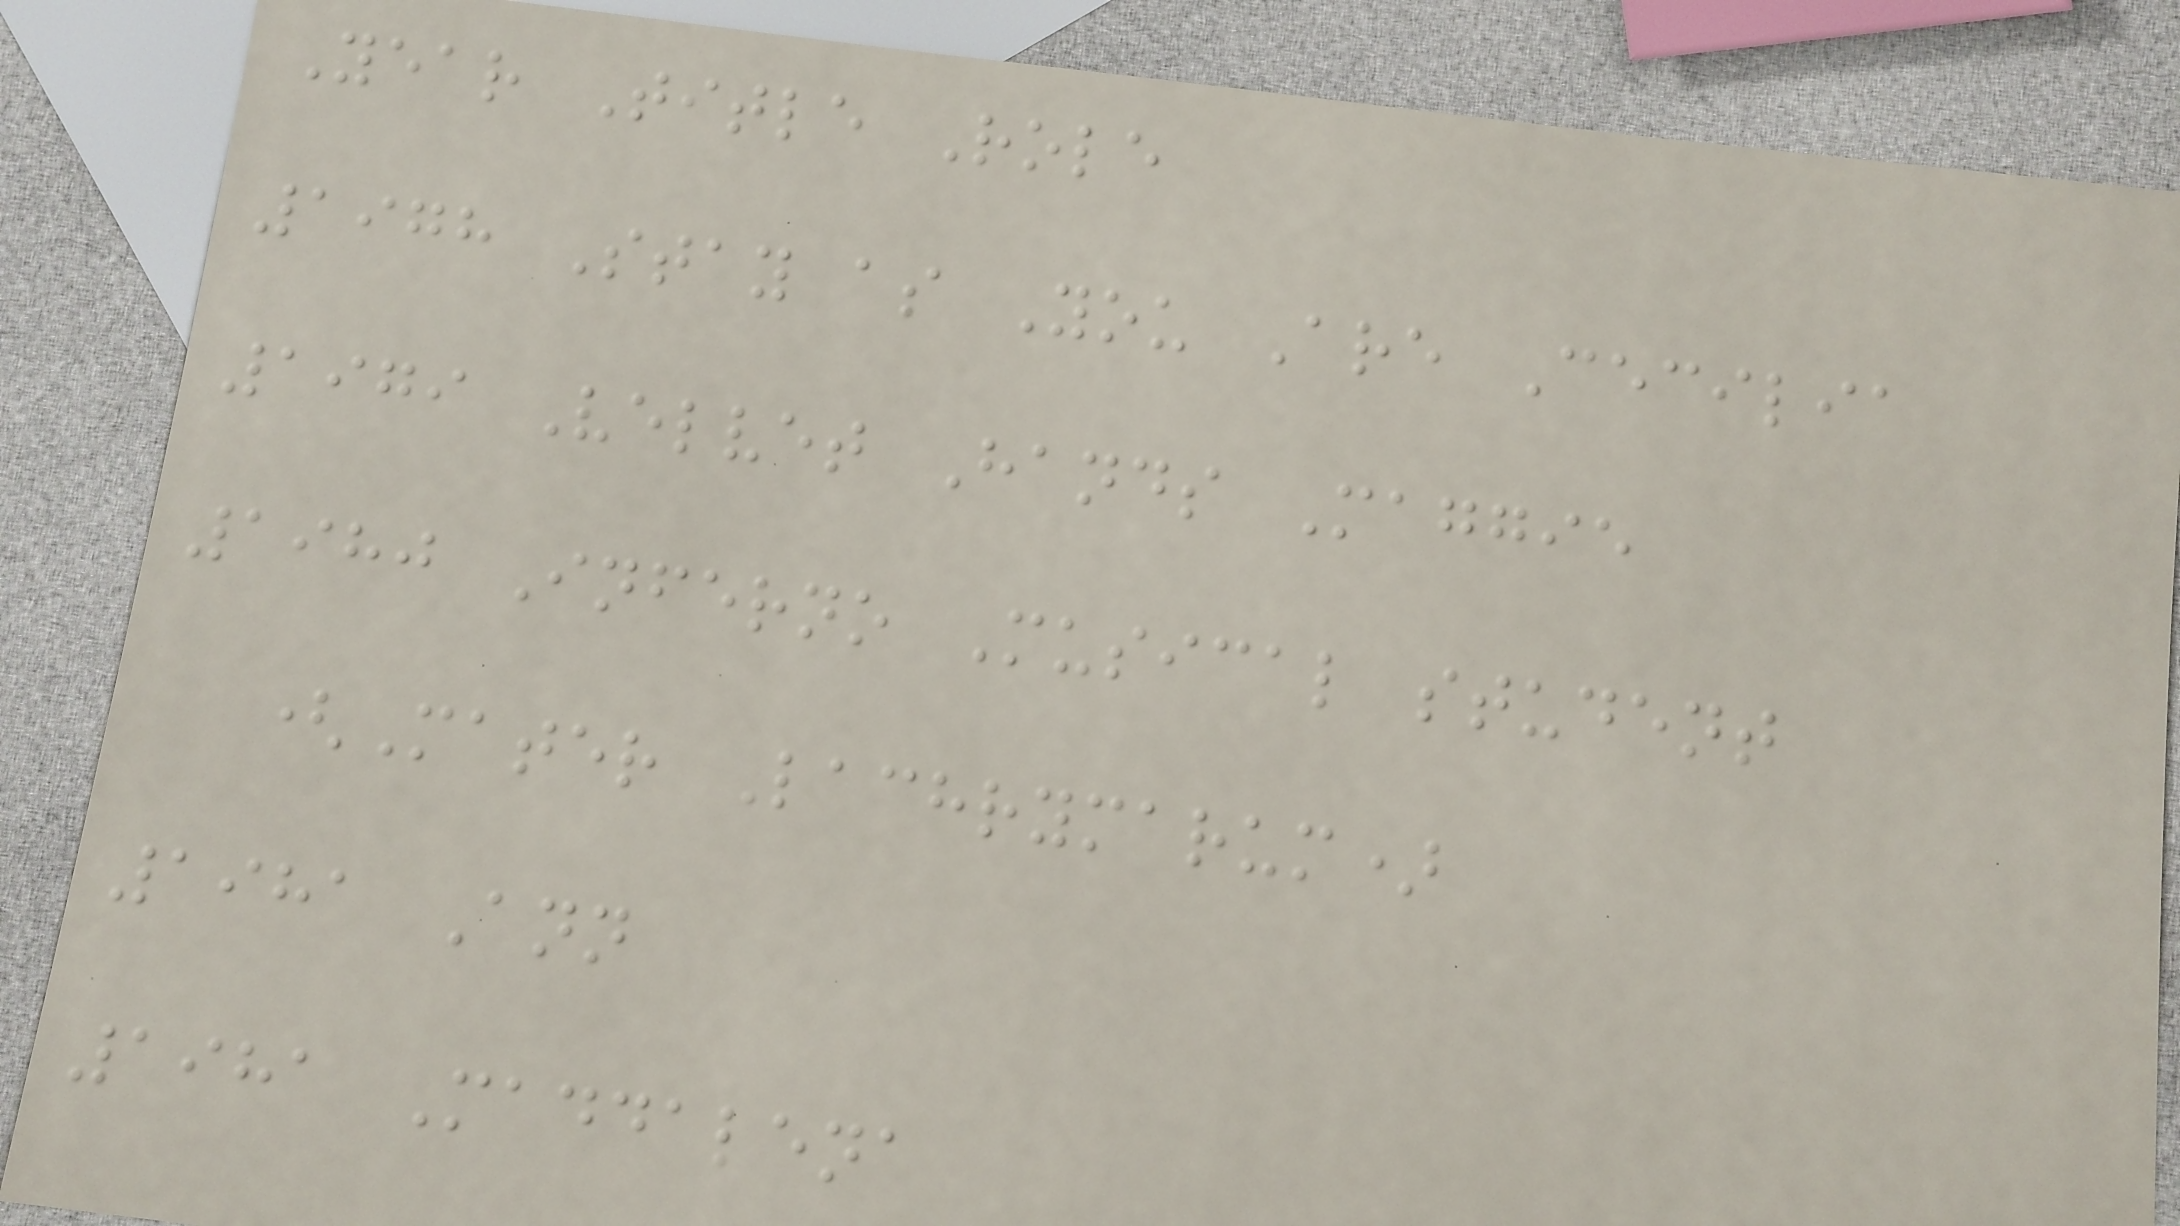Year Title Role
1978 Stay as You Are Cecilia
1979 Velvet Hands Maggie
1980 Inferno Musical student
(Mater Lachrymarum)
1981 Ann
1981 Maddalena
